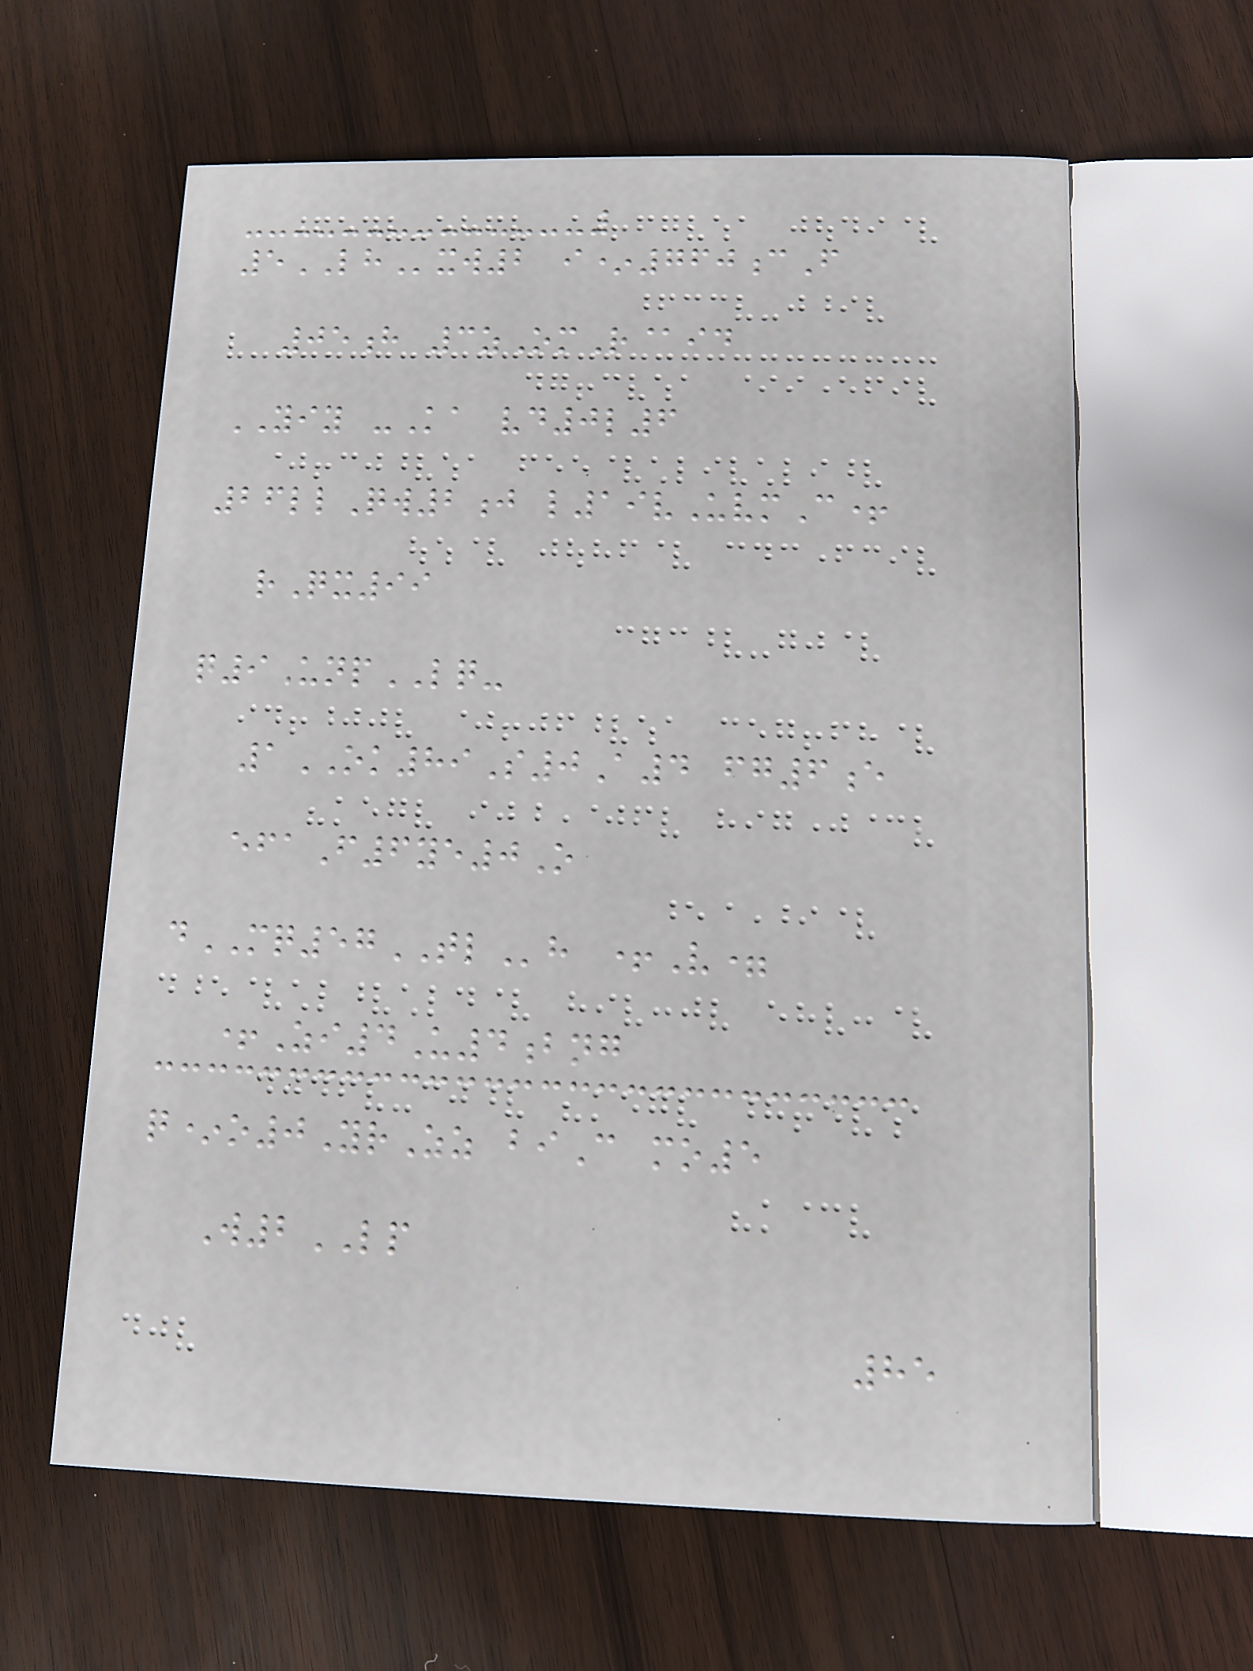5LHxw2 i*760cF
05h 3zOmR@id
YIY -Ka vd0l6
26llQw2j l19vUvmC+
rQx99
q9UnpLQ-
1OK89S0A4 fg6e
efaF6ye0O
dMQ57TLh +V=
+Zi4U4bng
q*o0YrZz biC mo5
W2LP
85
